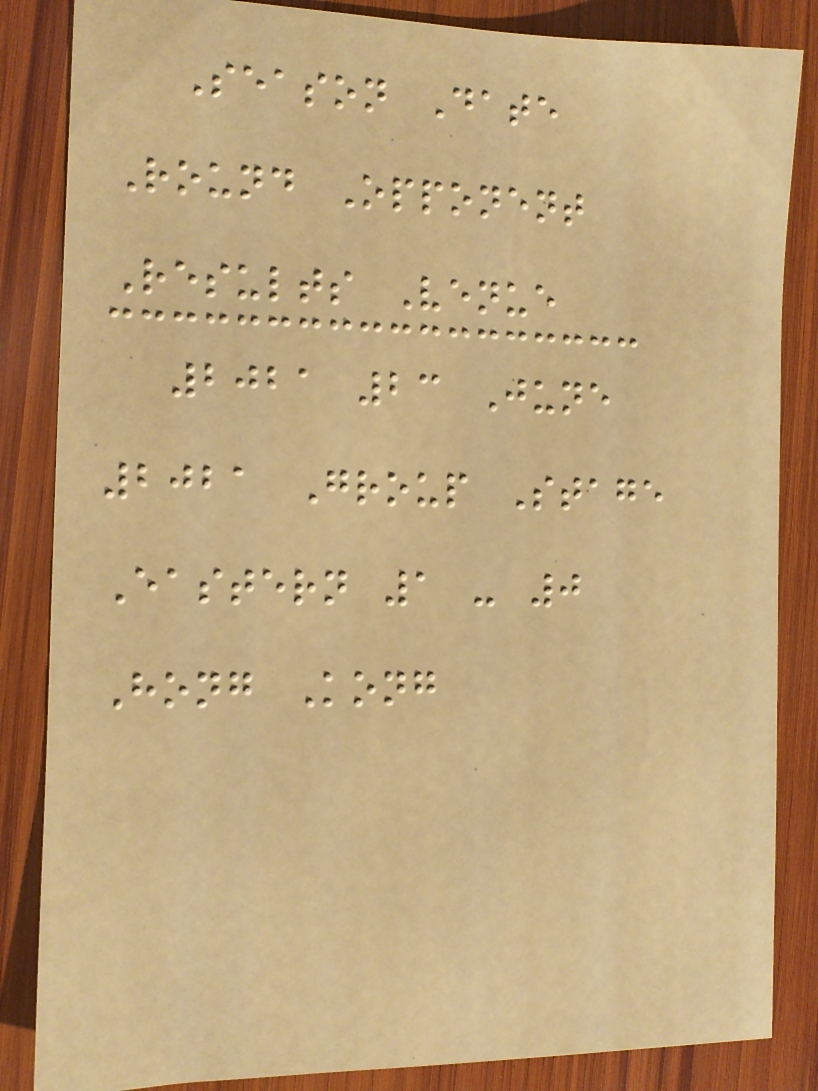Season Date
Round Opponent
Results Venue
2021 23 June
2021 Group Stage
Eastern 1 - 0
Hong Kong
